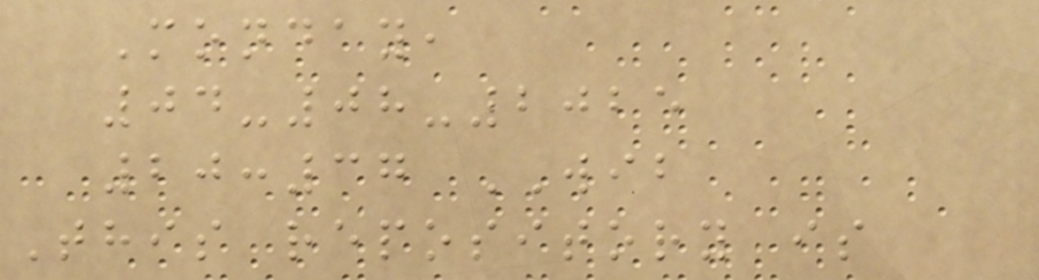Monday,
04-08-2025
20:37 WIB
This repository is
